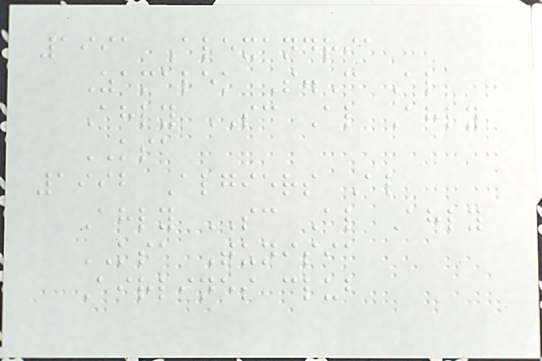1991 Alexandria
Zamalek S.C Al
Ahly SC Al Ahly
KSA
1992 Algiers Al
Ahly SC Al Ahly
KSA Tunisia
Airlines club
